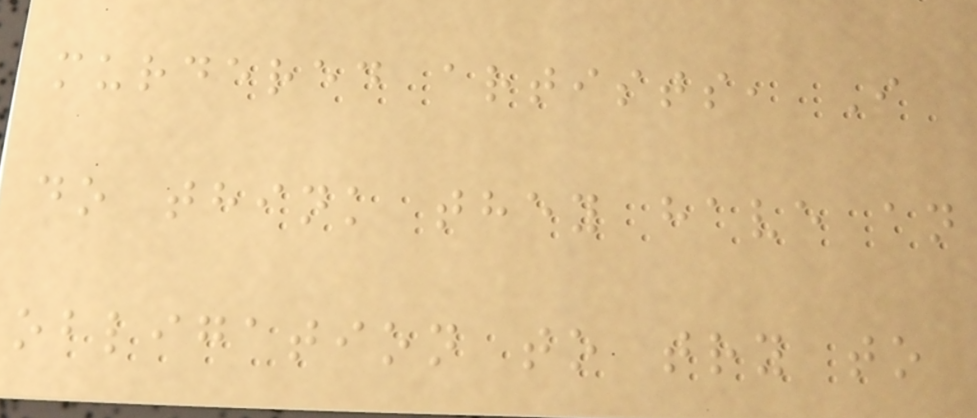murdered artists, I
do think they have an
obligation to try to
